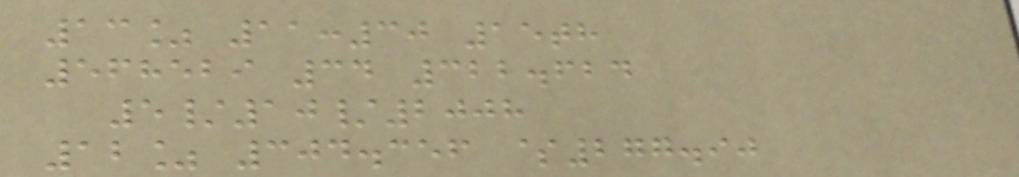13% 11:30 15th
568529 34 322.624
5/10/2008
12% 304.356 $277.90
